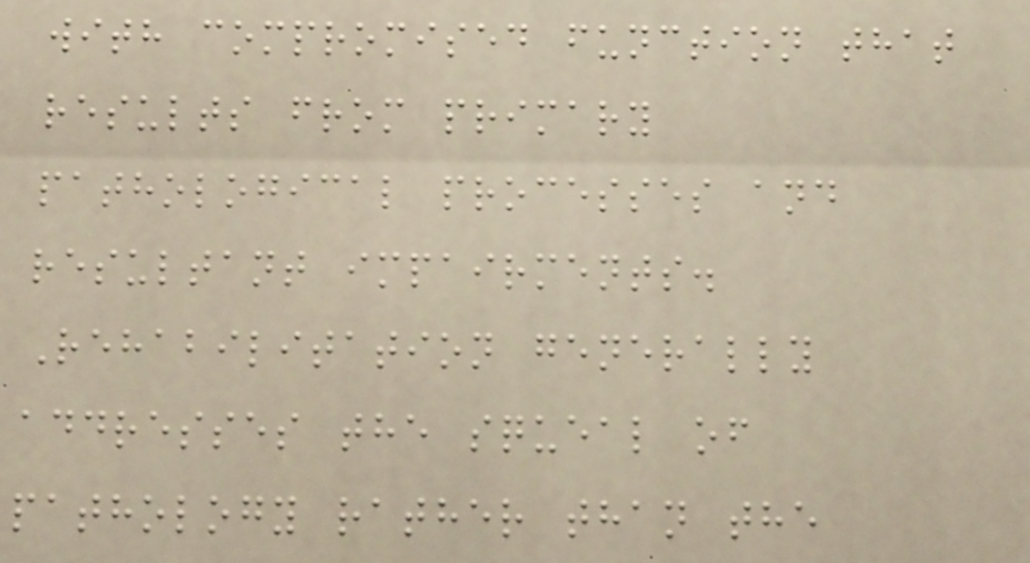with compromised function that
results from primary
pathological processes and
resultant impairments.
Rehabilitation generally
addresses the squeal of
pathology rather than the
